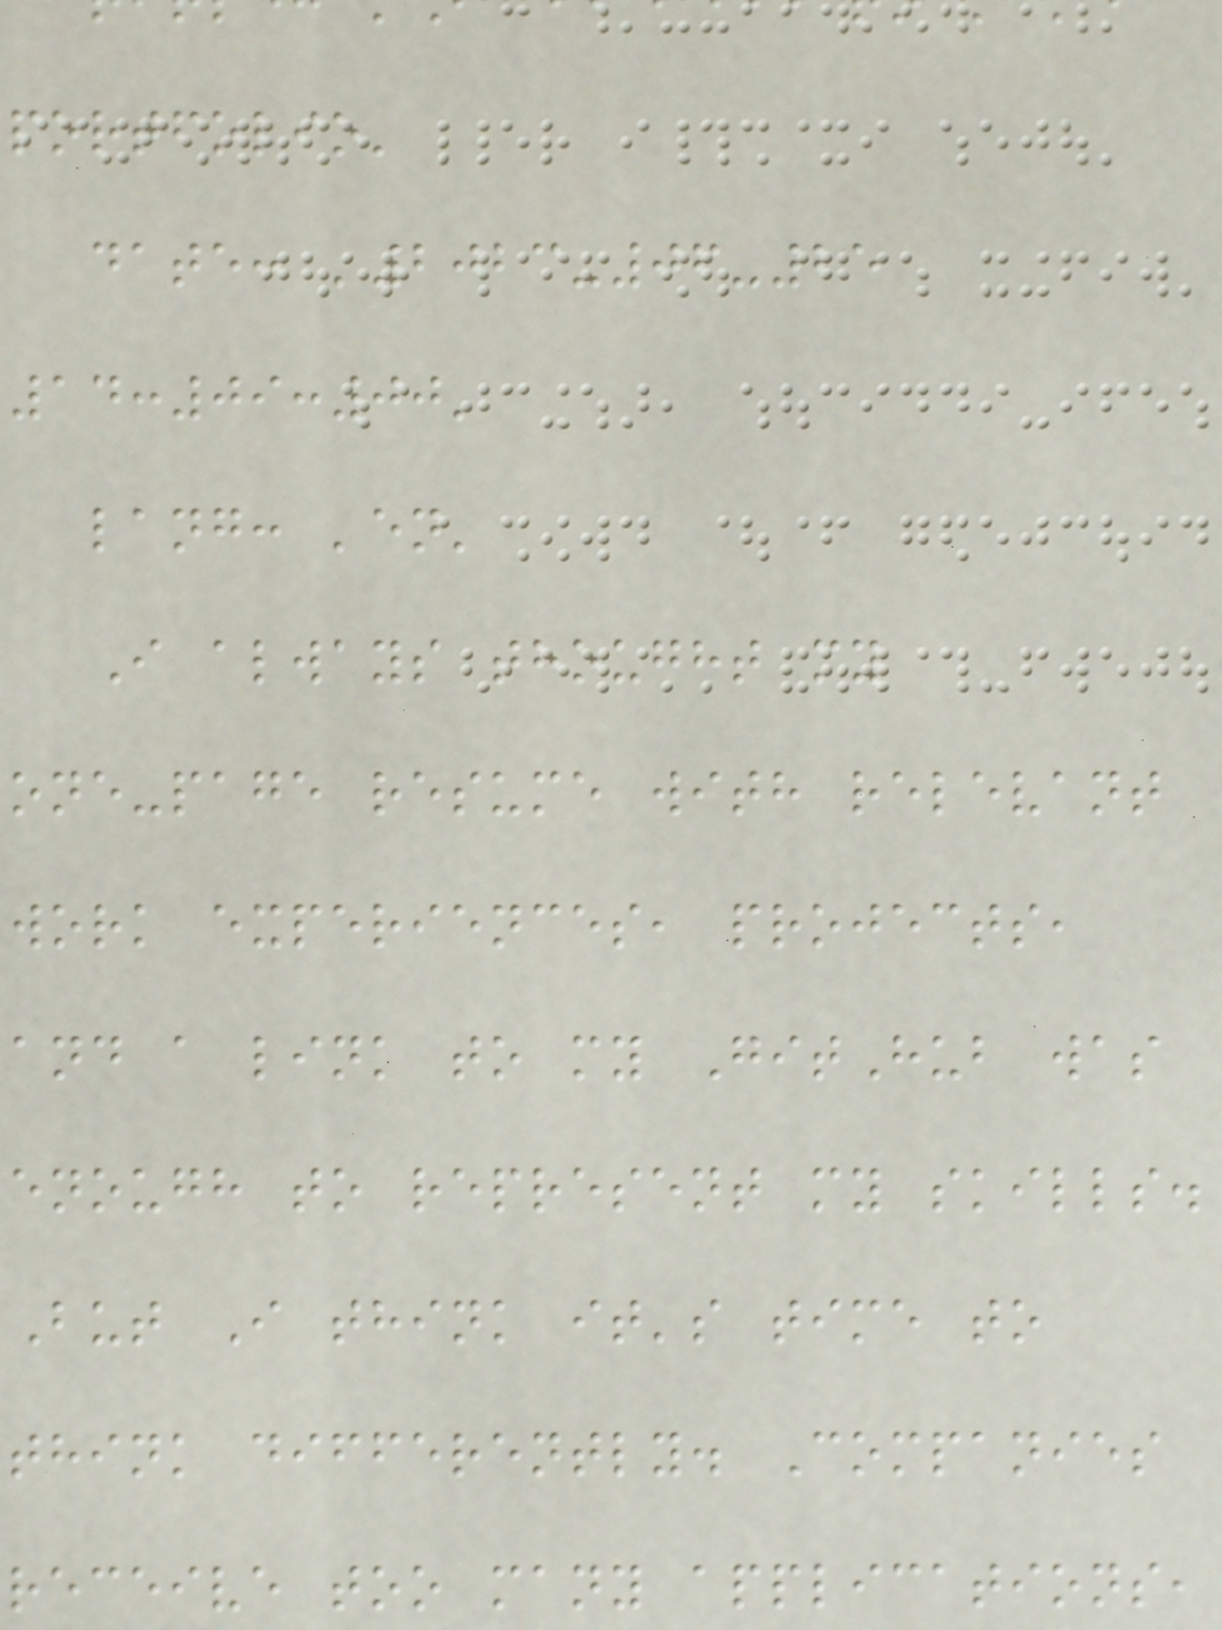portfolio'
date: '2023-06-25
14:09:00'
lang: 'en'
I always thought my
one-page resume with relevant
work experiences, projects,
and a link to my GitHub was
enough to represent my skills.
But I think it's time to
think differently. Companies
receive too many applications,
